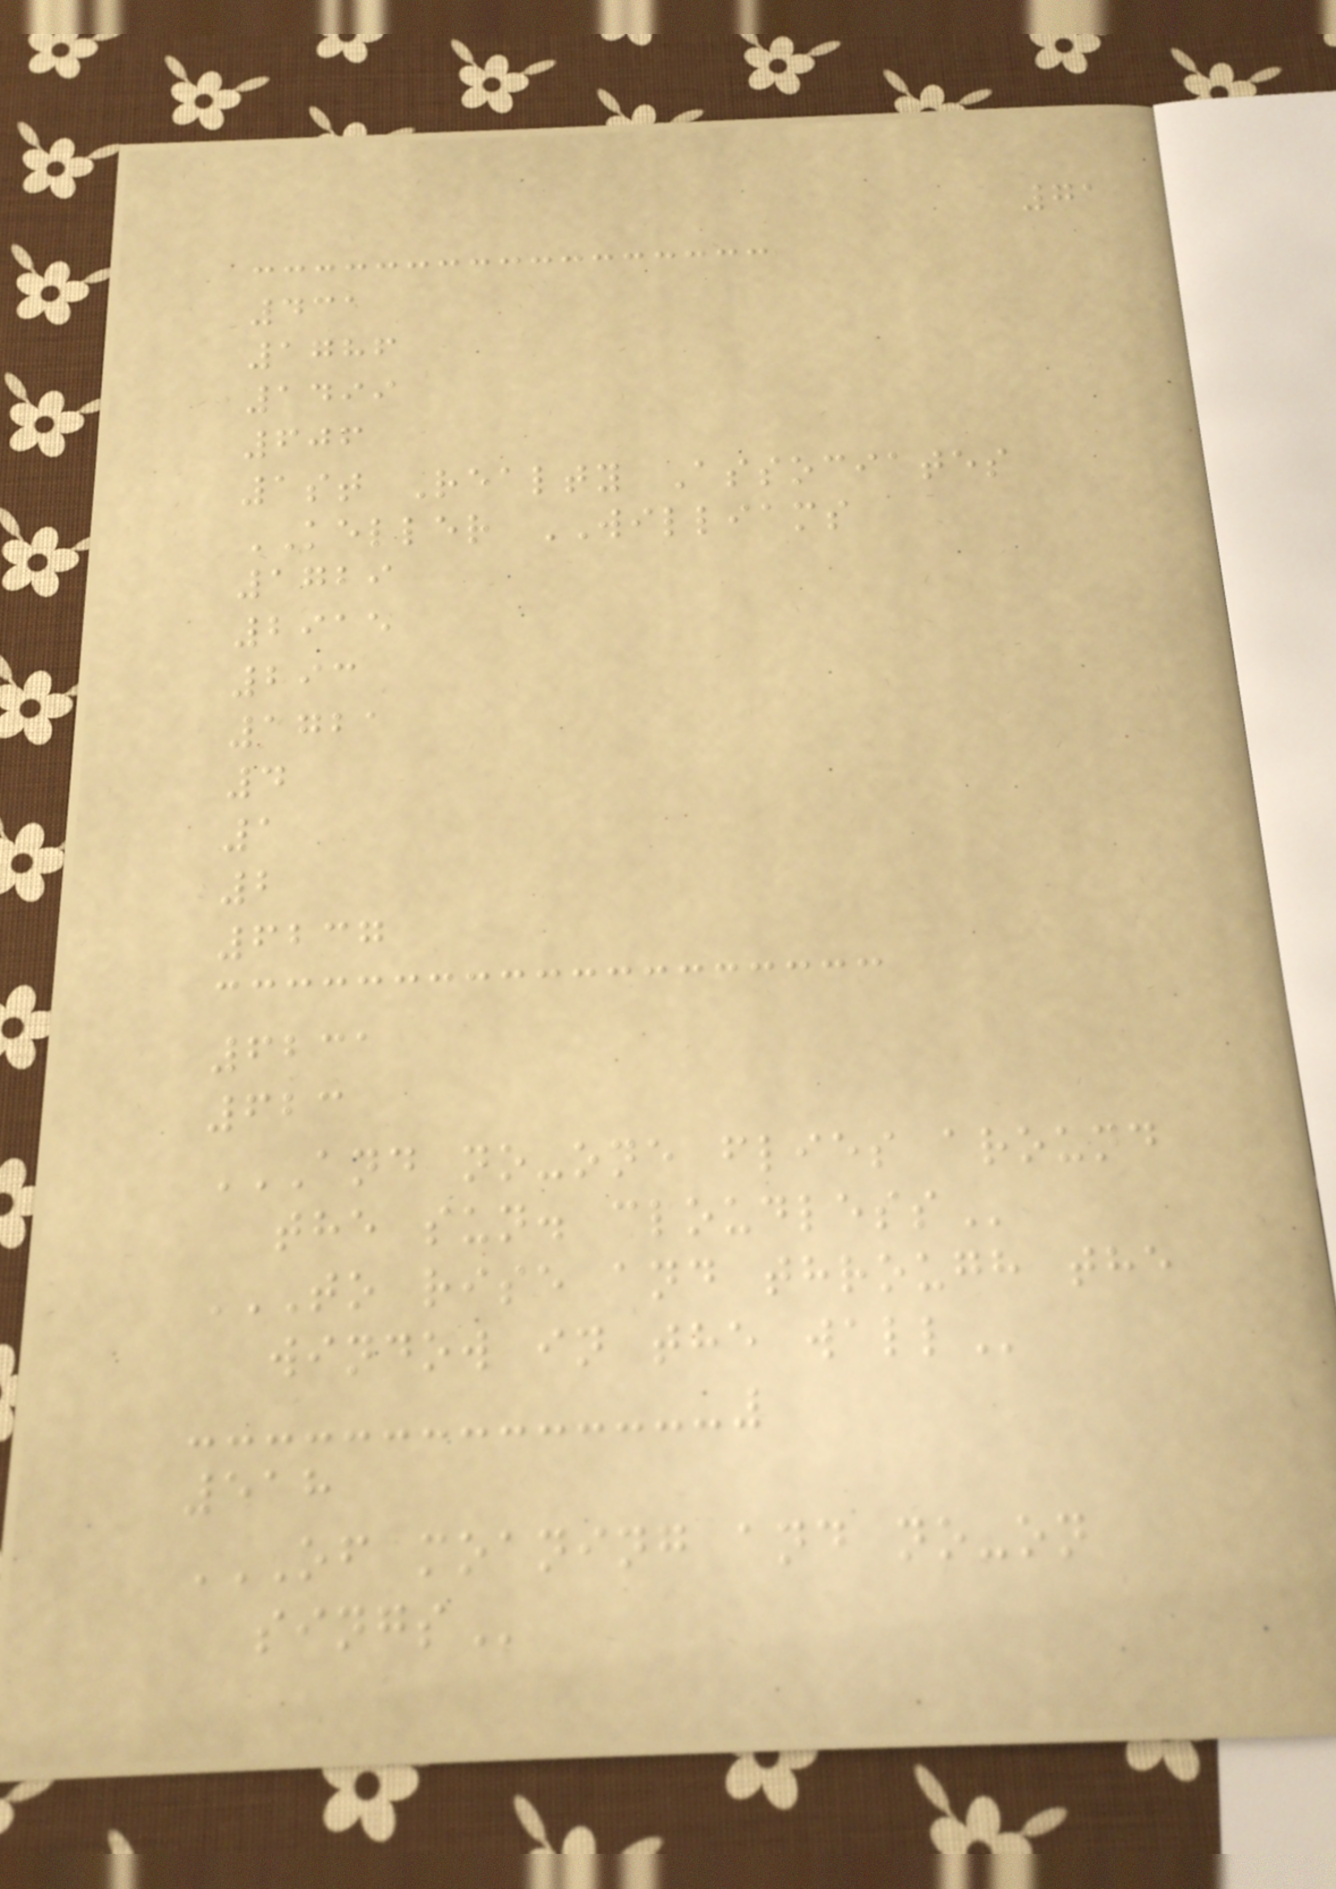71
431
1786
1499
606
1st Realty Associates
KELLER WILLIAMS
1729
2915
293
1721
4
1
2
6237
6231
623
AND NO-ONE FLIES AROUND
THE SUN. CLOUDLESS
TO RISE AND THROUGH THE
WINDOW IN THE WALL
518
OF MOANING AND NO-ON
SINGS
